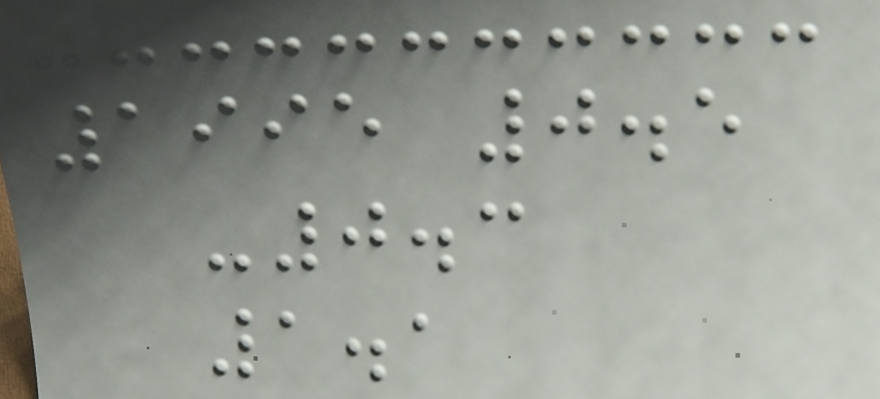1995 0.5
-0.3
1.1
